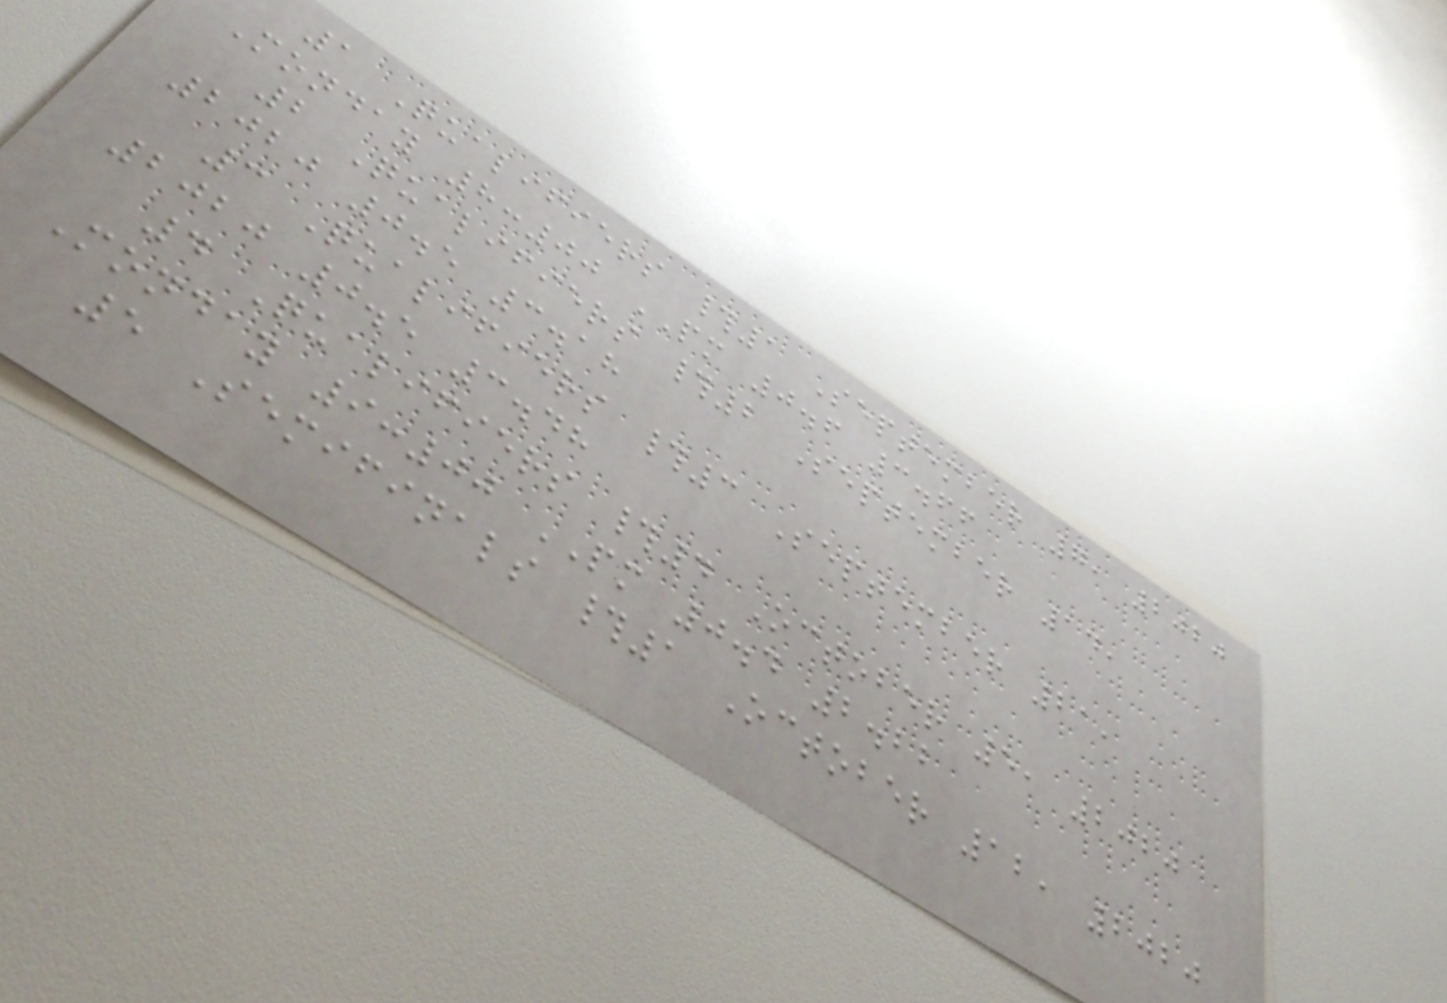1 Qualifiers #1 September 7, 2020
Monday 8:00 PM 0.6 3.66
2 Qualifiers #2 September 14,
2020 0.5 3.18
3 Qualifiers #3 September 21,
2020 0.5 3.48
4 Qualifiers #4 October 5, 2020
Monday 9:00 PM 0.4 2.22
5 Semifinals #1 October 12, 2020
